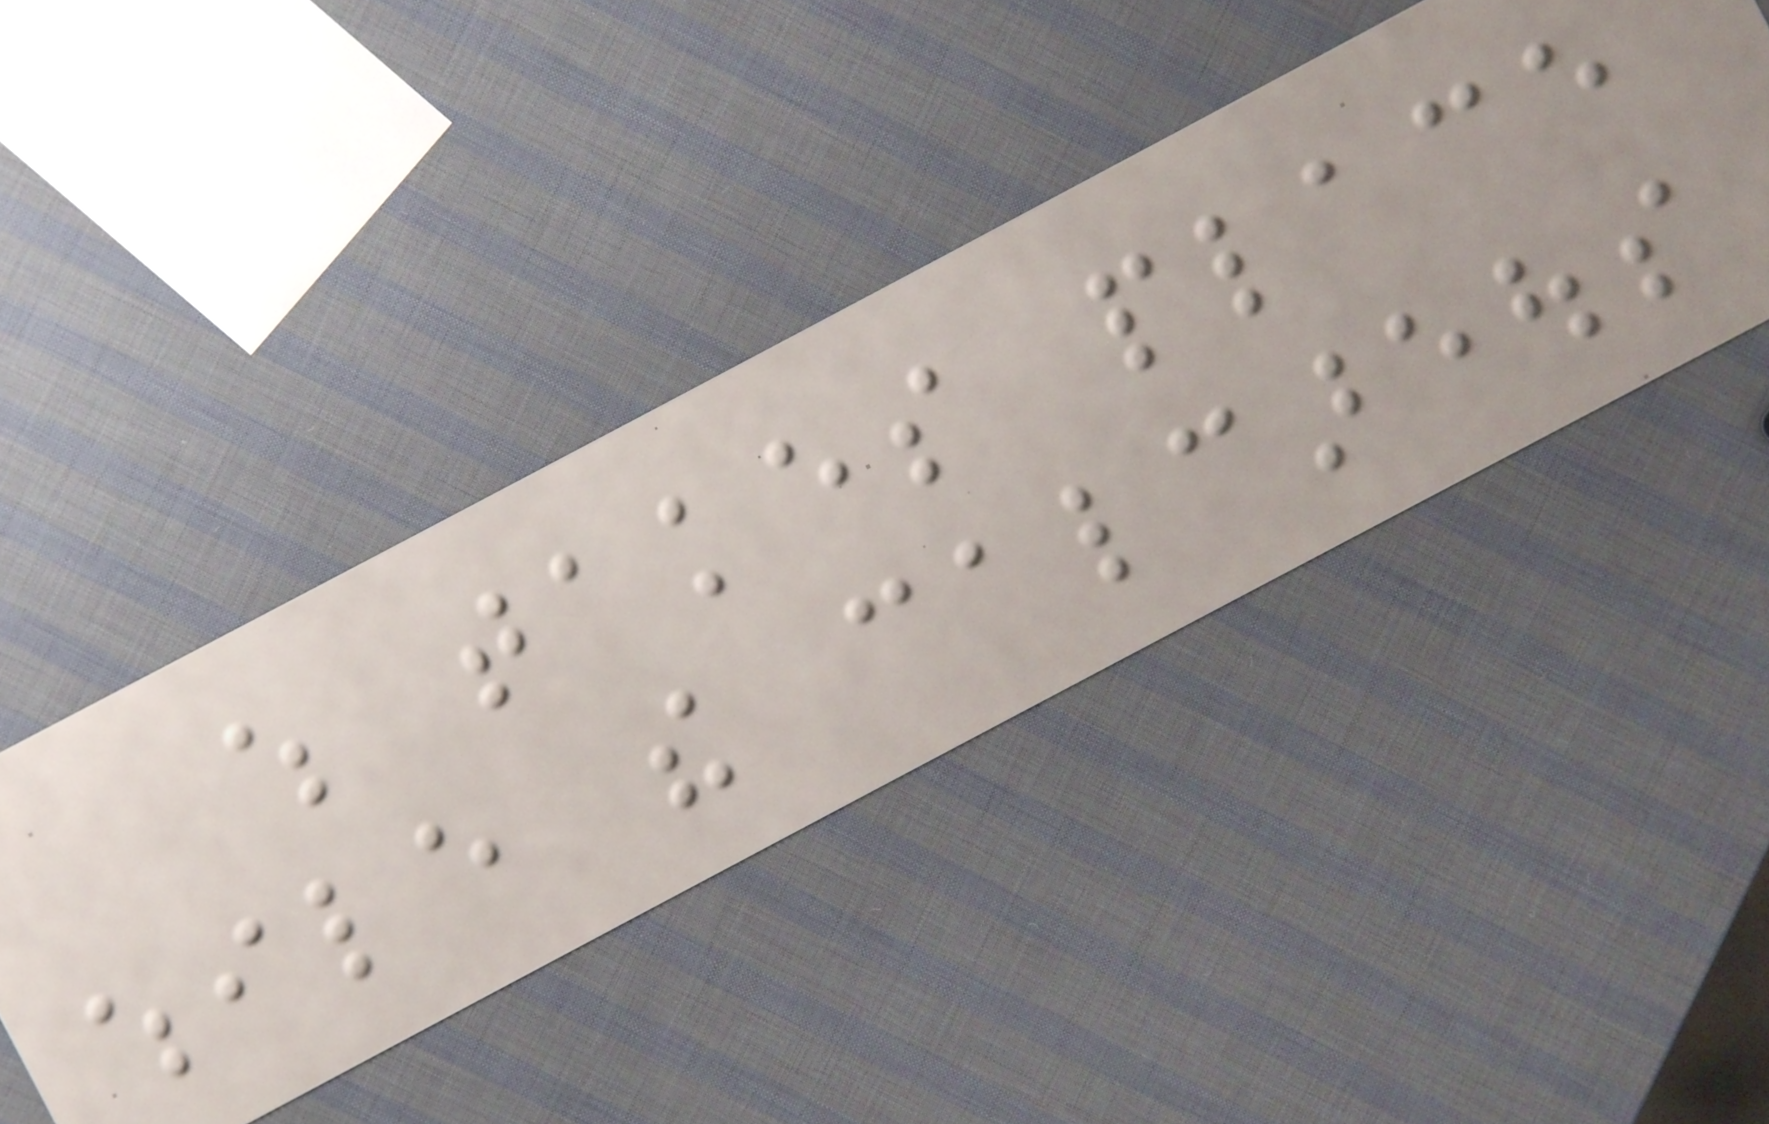which takes place
while the calcareous
